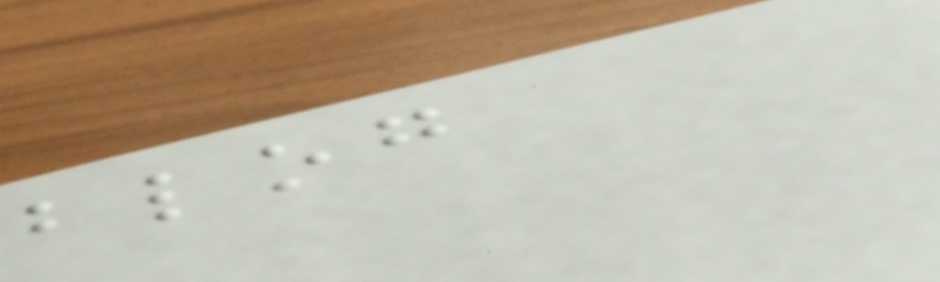blog
